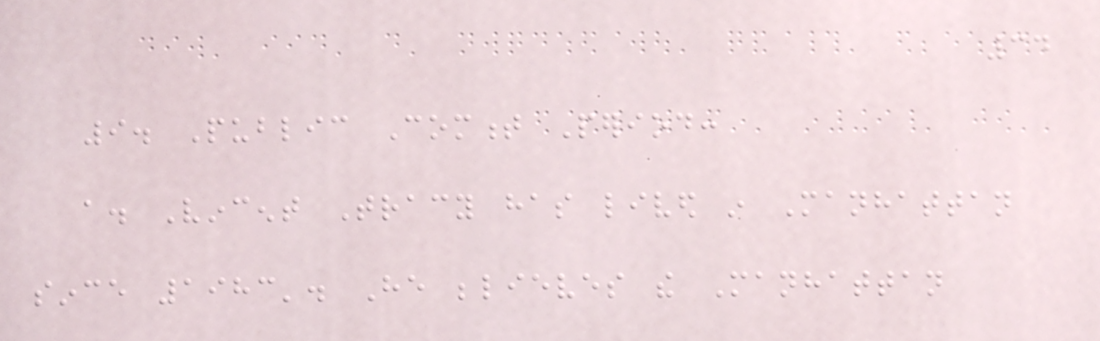34
9. Public Comment Period:
a. Vincent Tracy has lived in Manhattan
since 1983'. He believes the Manhattan
